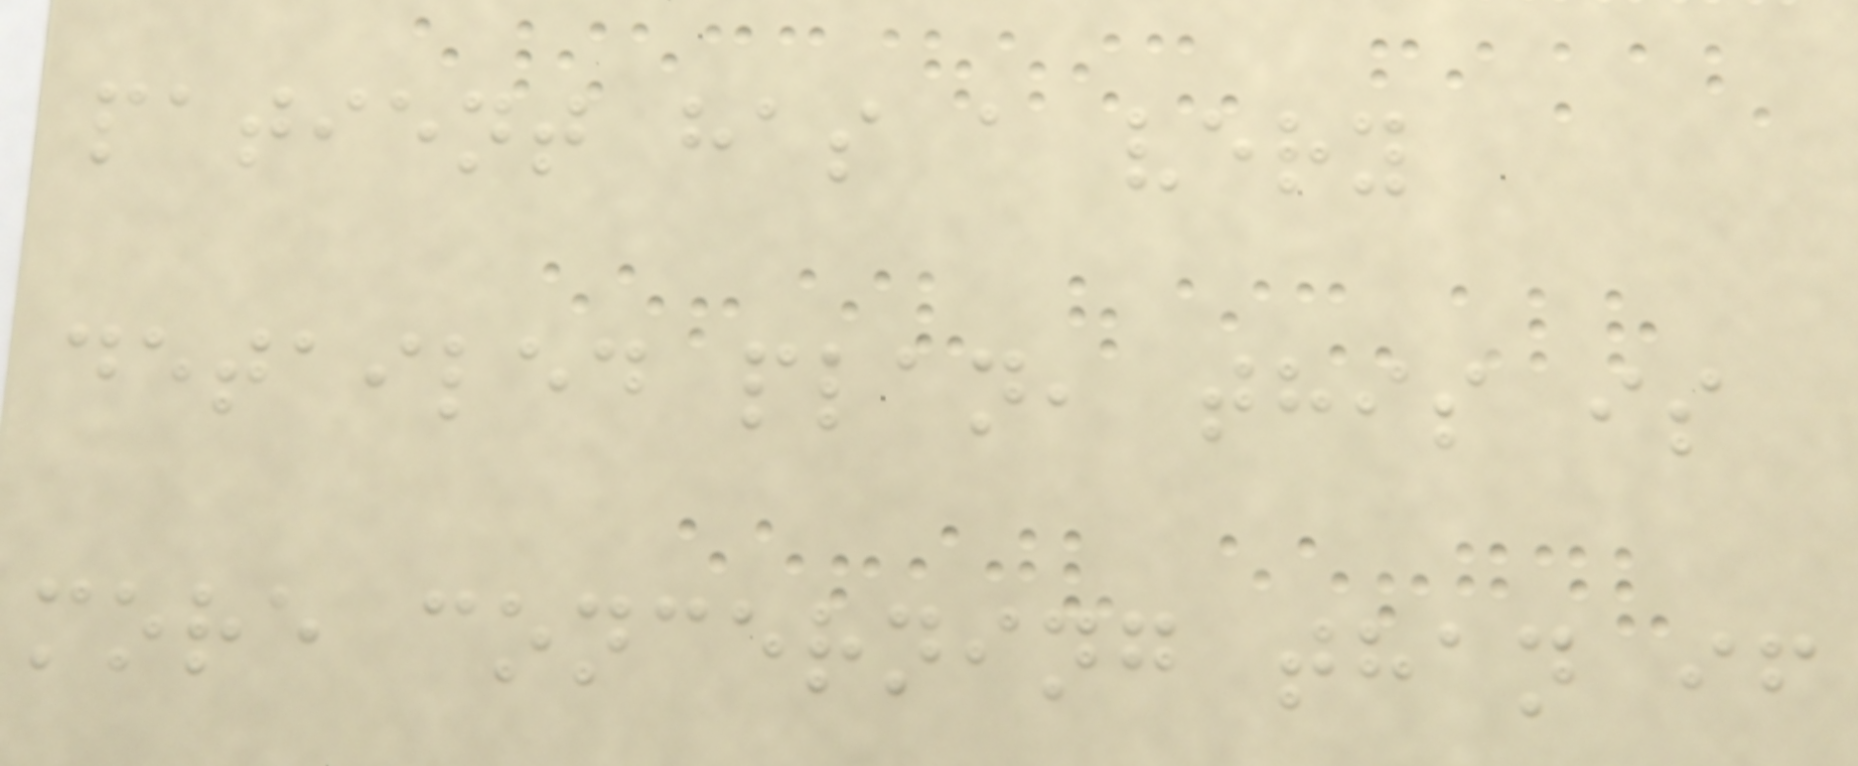patient has a very
detailed plan, this is
more concerning than if
